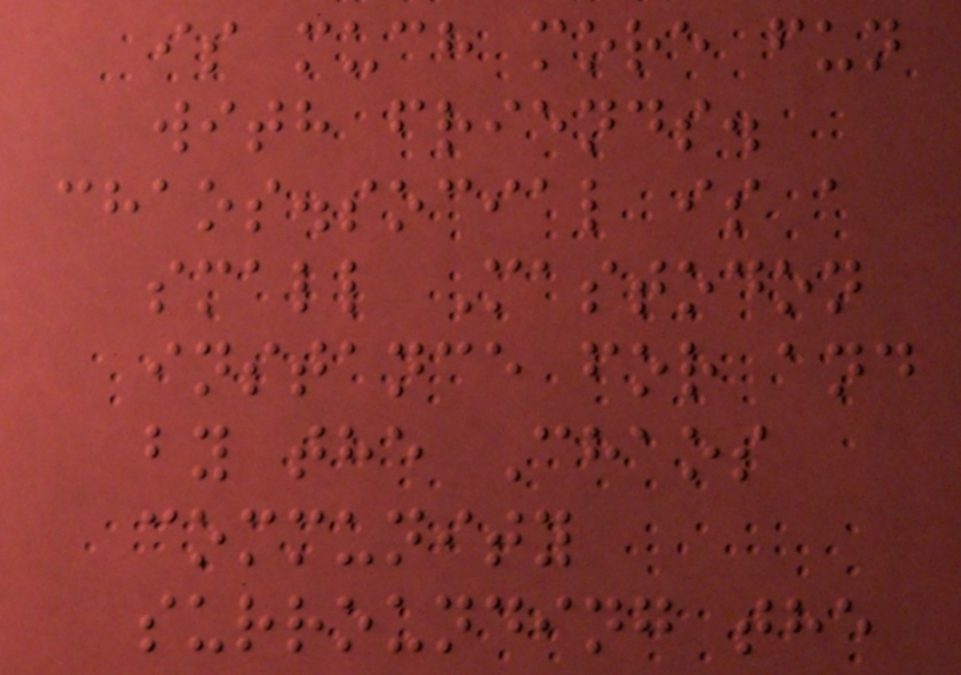is much more fun
with friends.
chaos.social is a
small Mastodon
instance for and
by the Chaos
community
surrounding the
